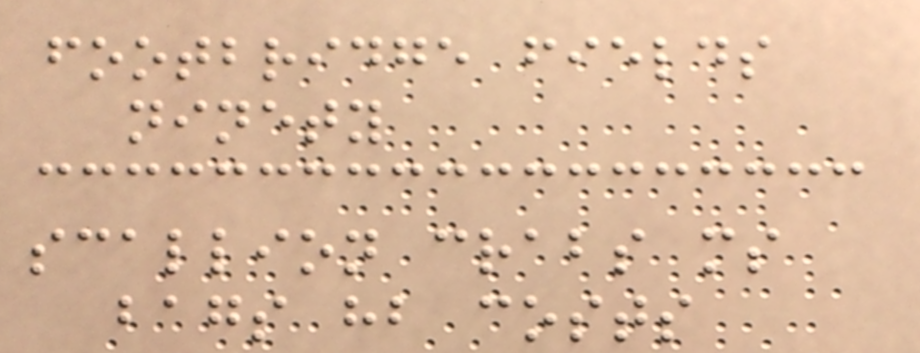footbridge fields
ninety
scallion crabs ms
bags hb costs
